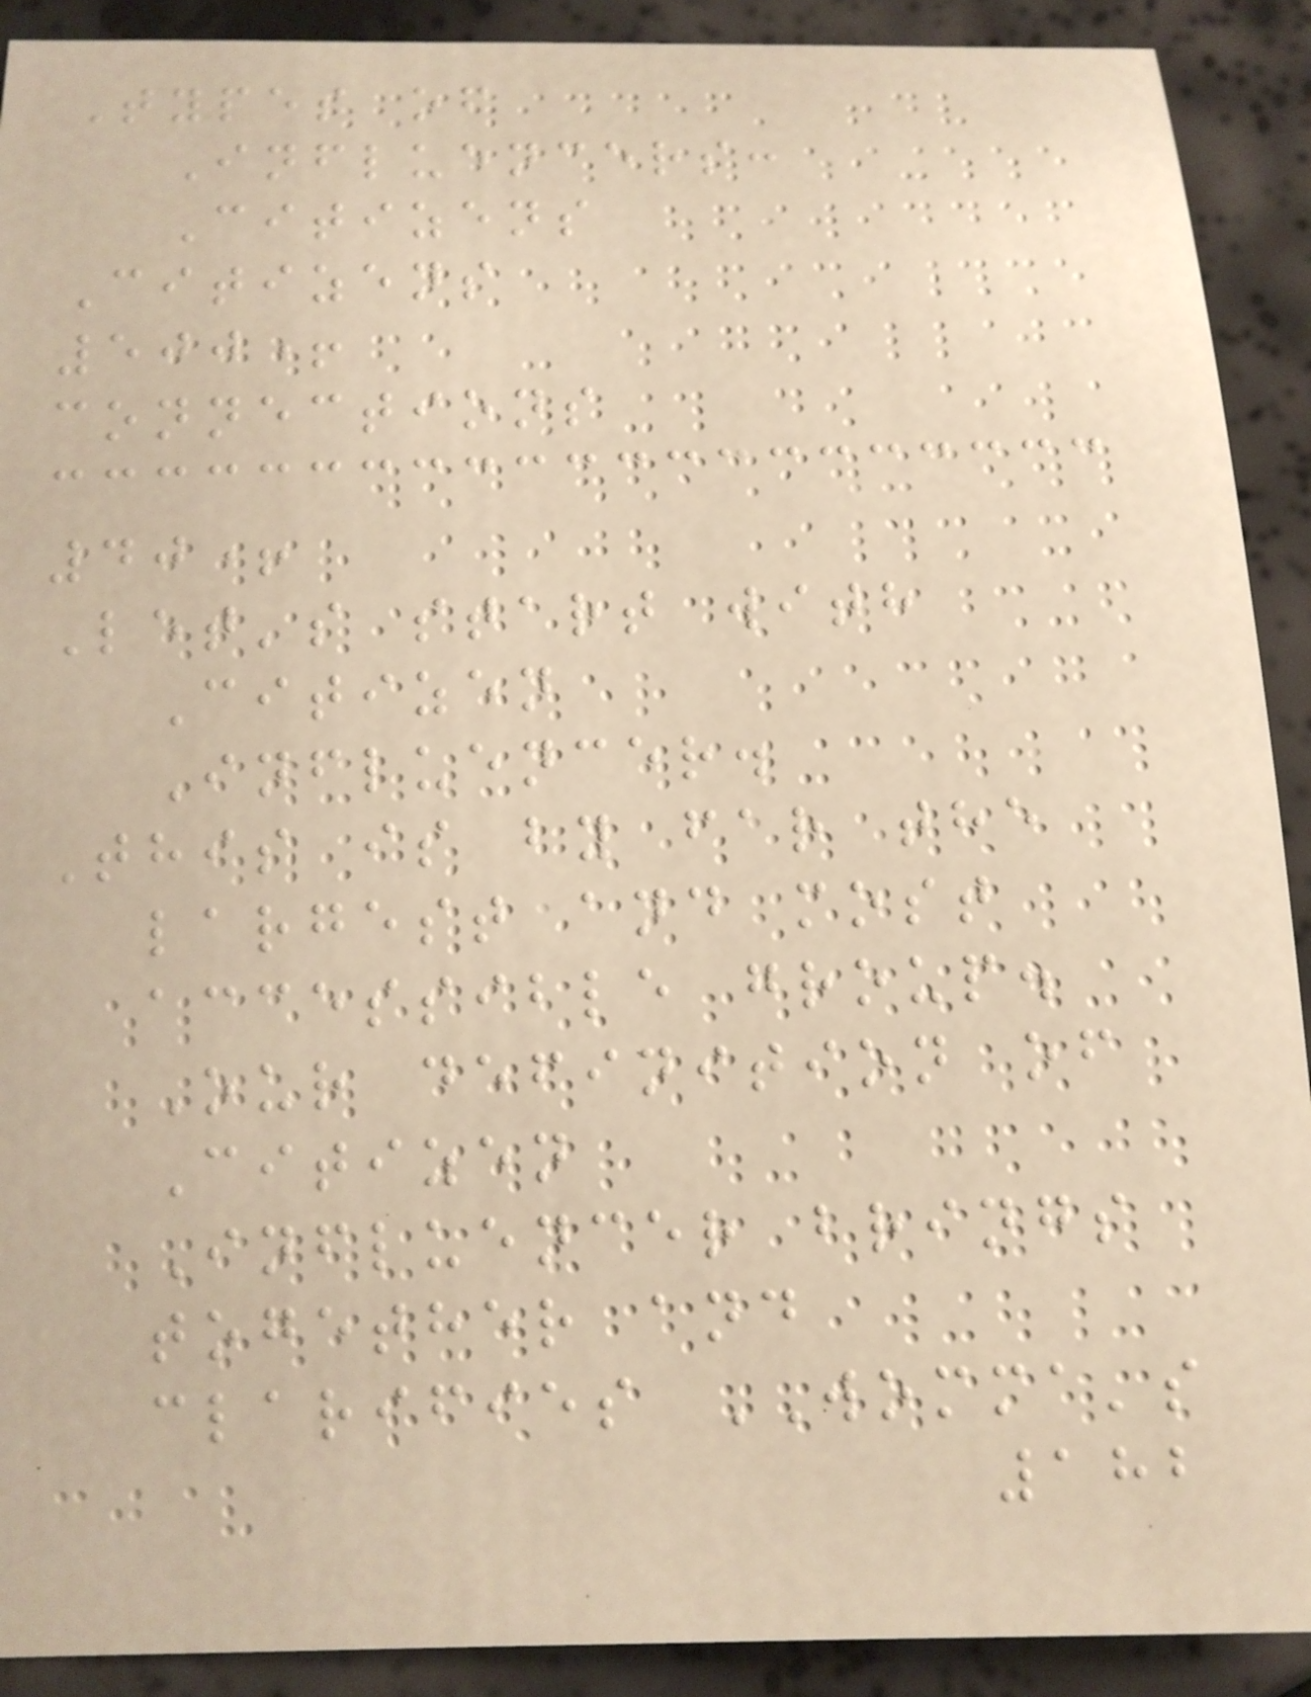Types of
Influencers:
Citizens
Citizens
500+
connections
40+
Let's start with
Citizen
Influencer.
This is by far the
largest and most
accessible group.
Our definition of
Citizen
Influencer brings
together and
clarifies WOMMA's
182
